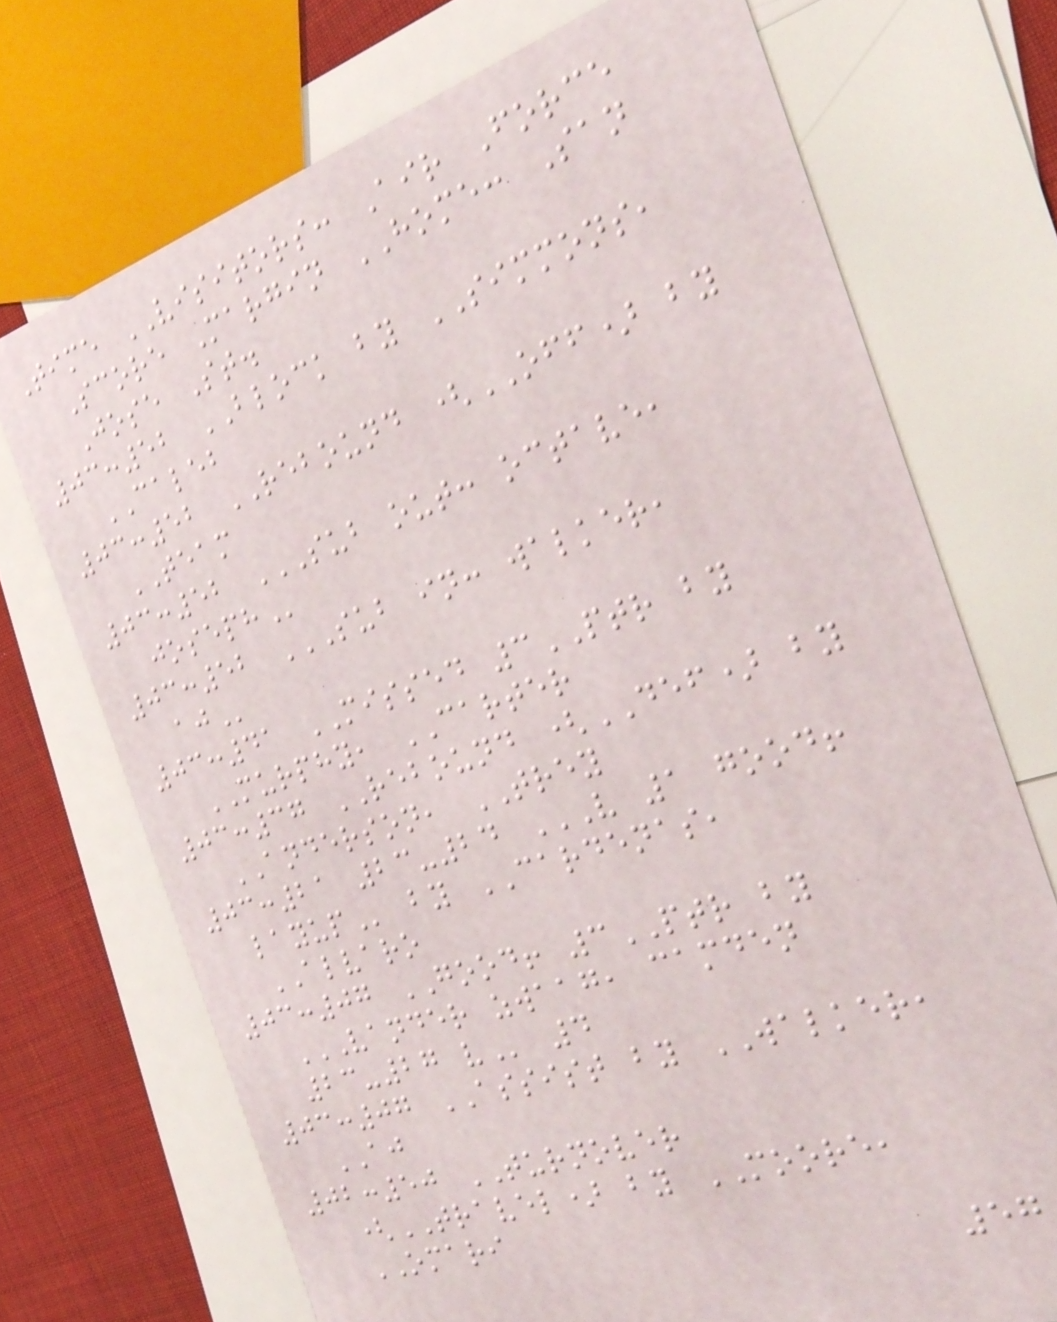Time VISITORS: Air Force
Score Margin HOME: San
Jose St.
03:52 BLOCK by SIMMONS,
CALEB
03:52 REBOUND (OFF) by
TEAM
03:52 SUB OUT: OCTAVE,
JOSEPH
03:52 SUB IN: WALKER,
AJ
03:41 MISSED 3PTR by
MURPHY, CARTER
03:37 REBOUND (DEF) by
ANDERSON, TREY
03:21 23-24 V 1 GOOD!
LAYUP by CARDENAS,
ALVARO
03:07 GOOD! 3PTR by
VANDER ZWAAG, CAMDEN
23-27 V 4
03:07 ASSIST by WALKER,
AJ
02:50 TURNOVER
(TRAVEL) by MOORE,
OMARI
57
